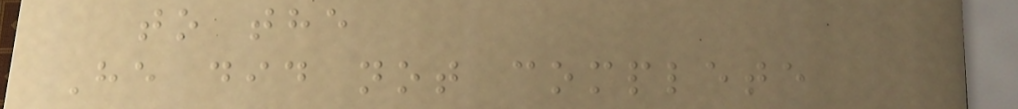to the
He did not complete
